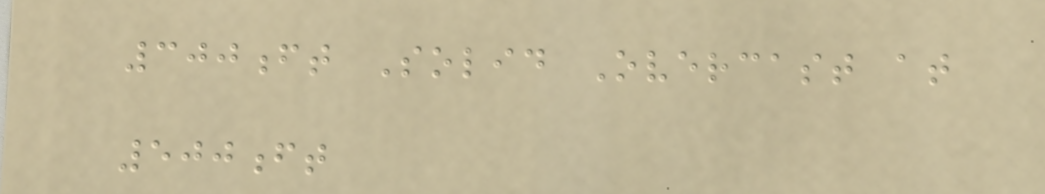300ft Solid Overcast at
500ft
